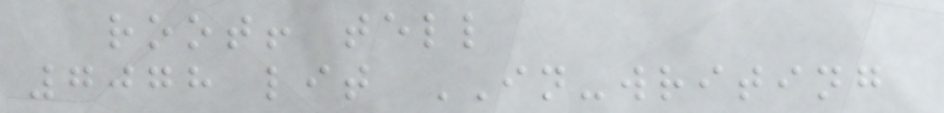root! tell
7078 lit IN-writing
